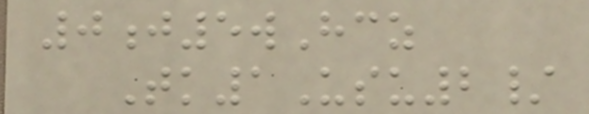0j5wHcz
Tk1Usu2/
